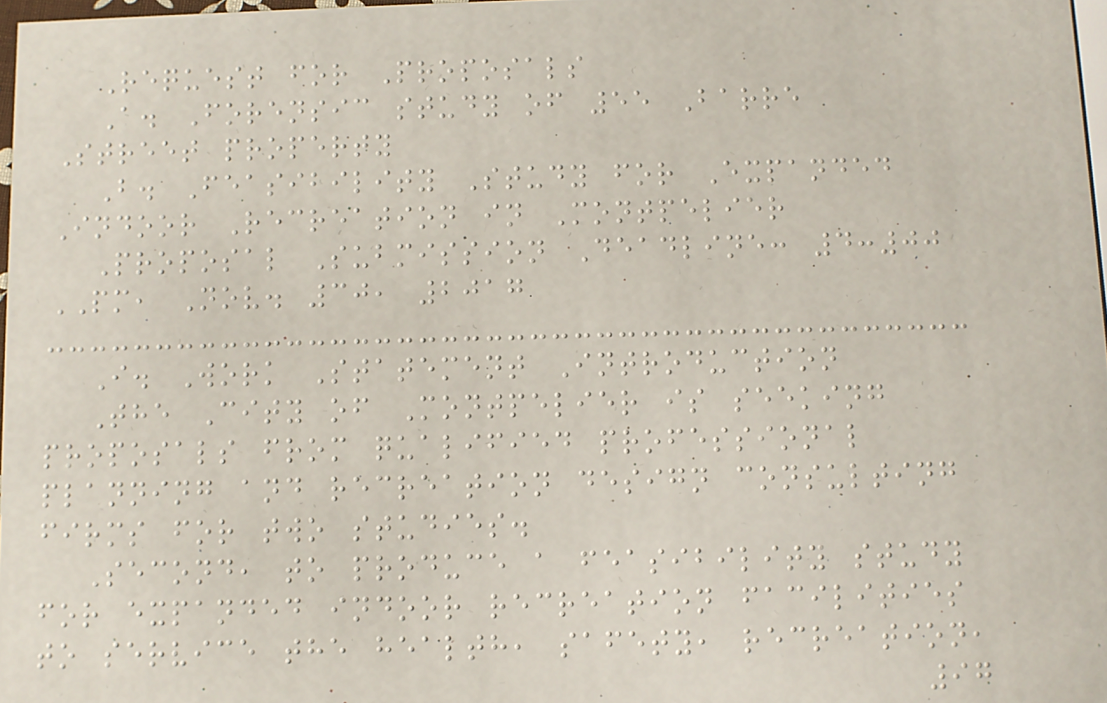Request for Proposals
A. Forensic study of 55 Barre
Street property
B. Feasibility Study for Expanded
Indoor Recreation in Montpelier
Proposal Submission Deadline: 4:00
PM, Nov. 30, 2017
I. Work Statement Introduction
The City of Montpelier is seeking
proposals from qualified professional
planning and recreation design consulting
firms for two studies.
Second, to produce a feasibility study
for expanded indoor recreation facilities
to service the health, safety, recreation,
97
